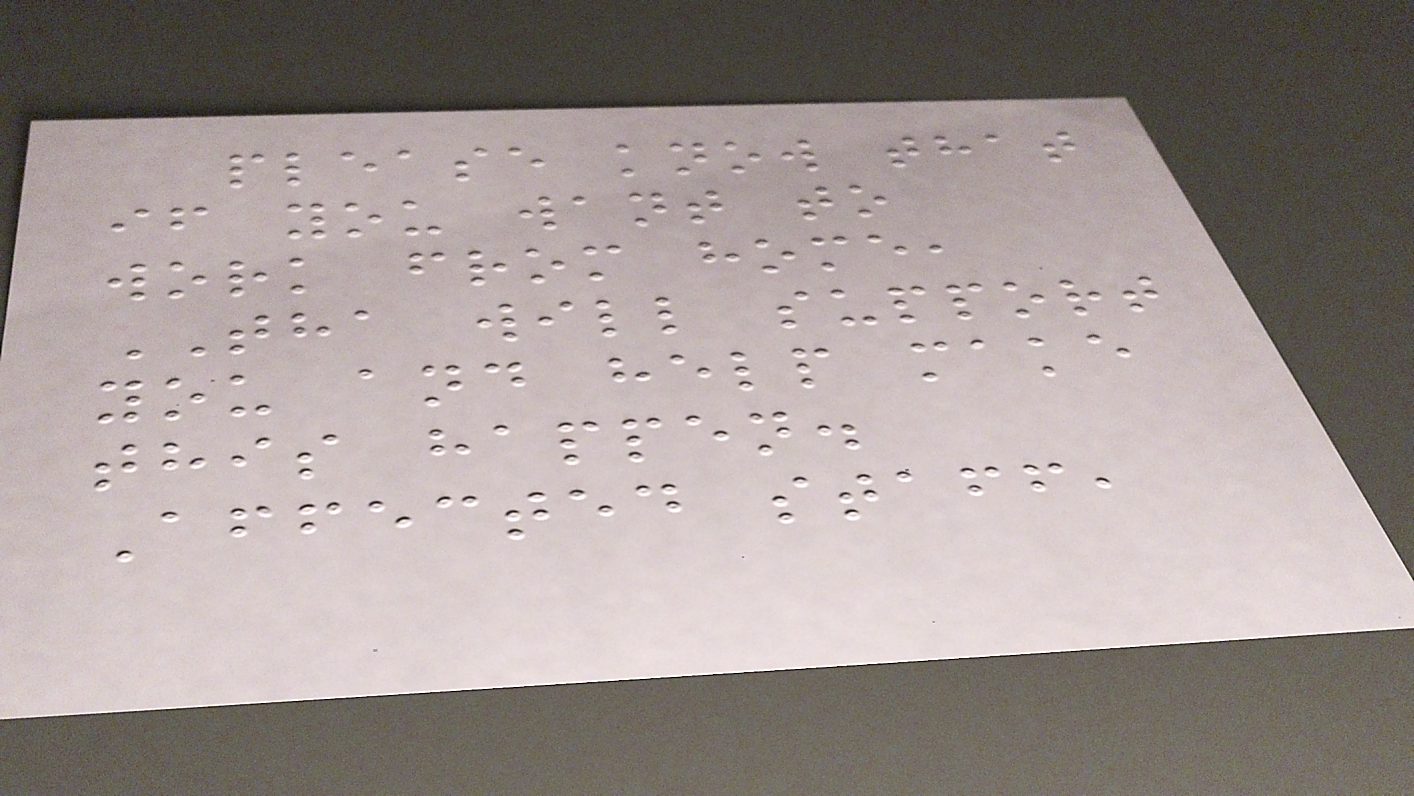please know that
if you want to
work from home,
THA will support
you and help make
this happen.
Affected staff,
